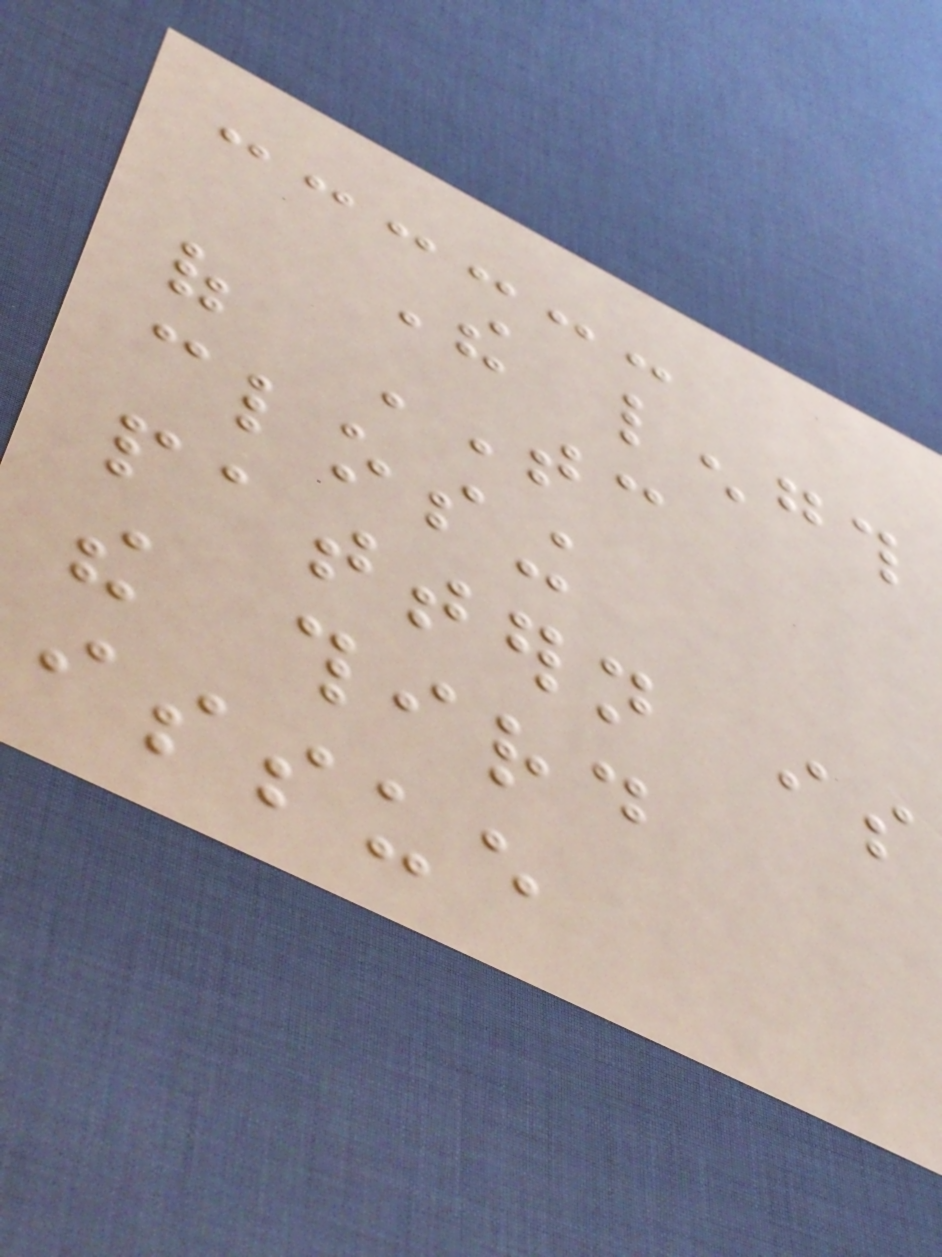The length
of TC
closing
pattern is
the third
issue
